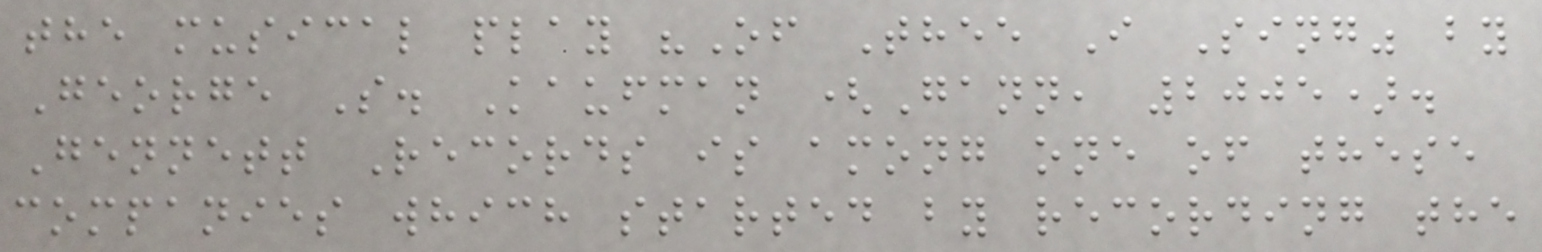the musical play "Of Thee I Sing" by
George S. Kaufman (Gann, 2005).
Gennett Records is among one of these
companies which started by recording the
